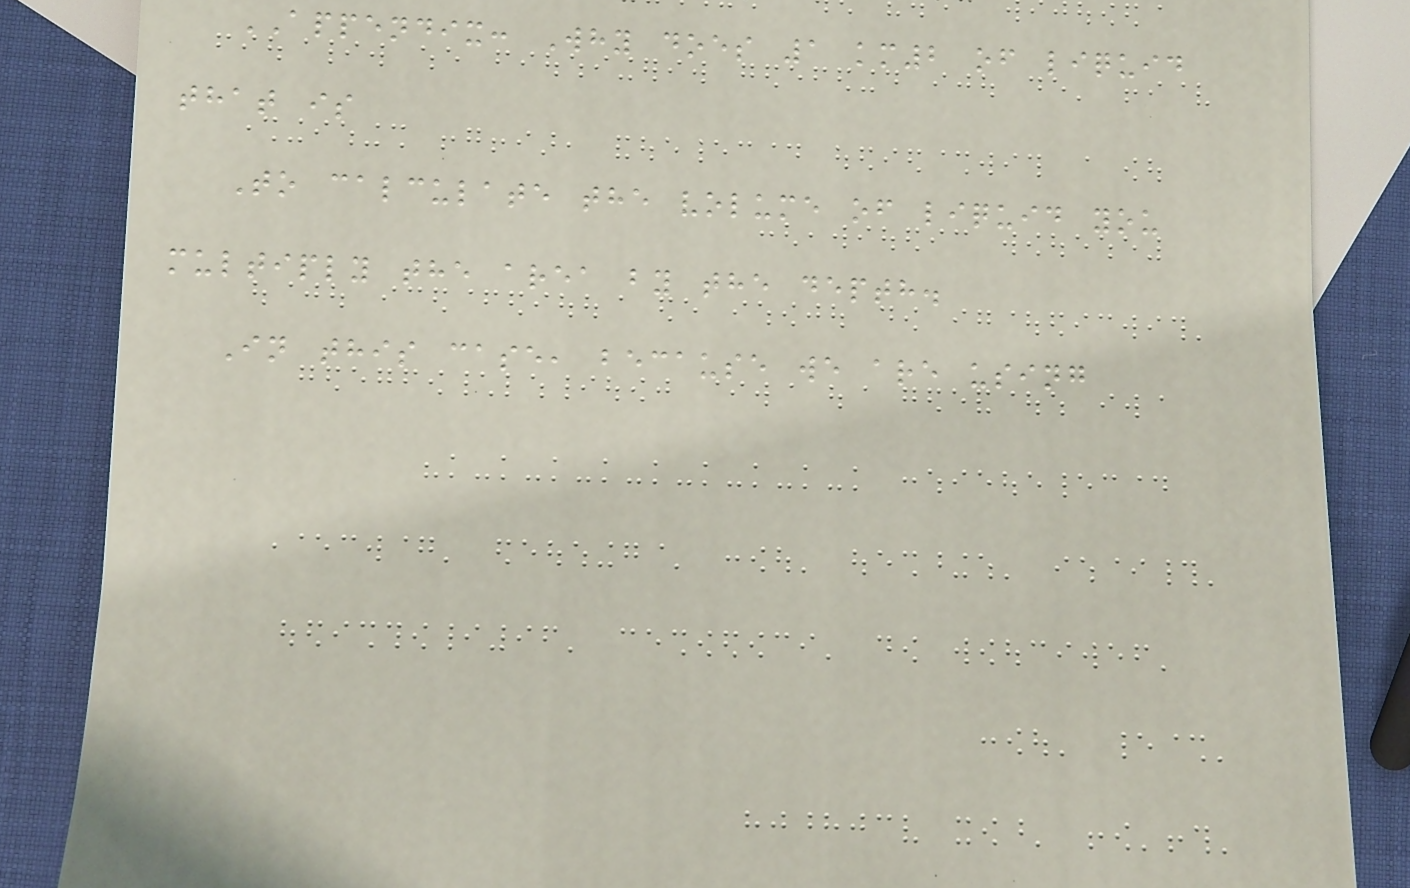APPENDIX: Why does 1 km2 of liquid
that is
To calculate the volume of liquid you
multiply the area by the depth.
In this case, because we are using
